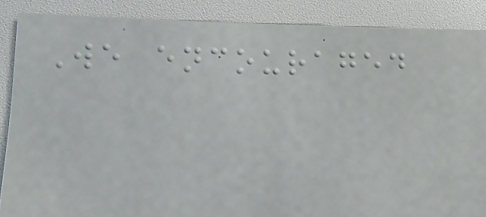We encouraged
